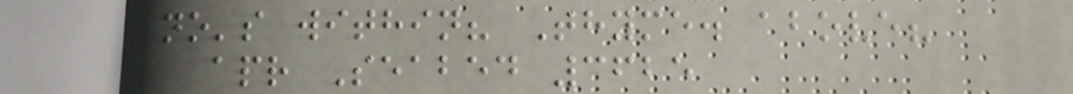no's within? Thyme. above?
apr Seabed 3625
